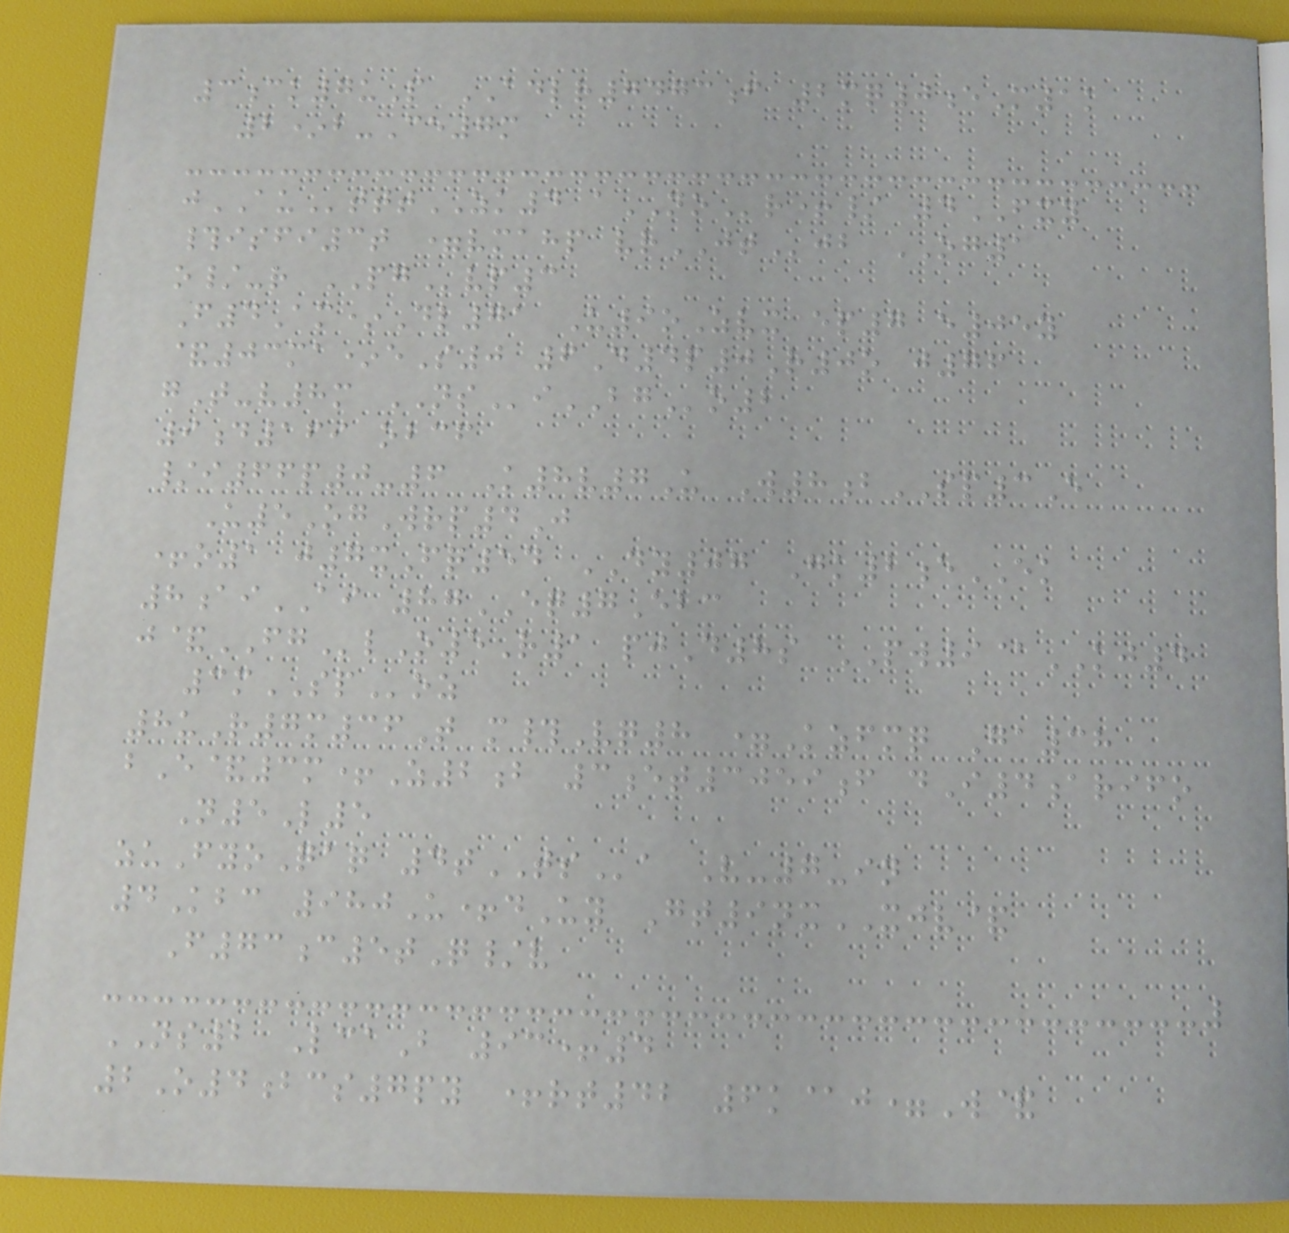3ck7uP ADLR7473f 2mq0eM1k
2*b-Ce7m
jAUtttZK4 aNOr+/ 4FXY
#isfi3t =vmahp vrJTjb OG1
o/-r PGvp3
F4Am*Dl71 U9oZvx ep7 e05y
&03ma*eS0 6D4p0R0o j76
gT-v8m NSiBGo2
9d169 obcf
/i66p0-6 K8v7U W8bSP3E
U5OgWrp4J
+o1 j7xFq54 DY07 Gk2eEK
8aiAI 87EQ7Ebc
j&FGlO5R1 pjD8s PW9@KJ4
3mSPoz
8uR7m36T m#Vq8 =Kzfmq Ga38
bE&3m+Z2b 3et3059f dI4arifo
N5L5
zuFyoQaq 4tTSa V-7-in
4Kbc 980U+dUy Gt9nxXJV&
F73c5tQ/v
NS2 LcaB 93+4
2O4bcs7py +rt42 6k@j=W&
